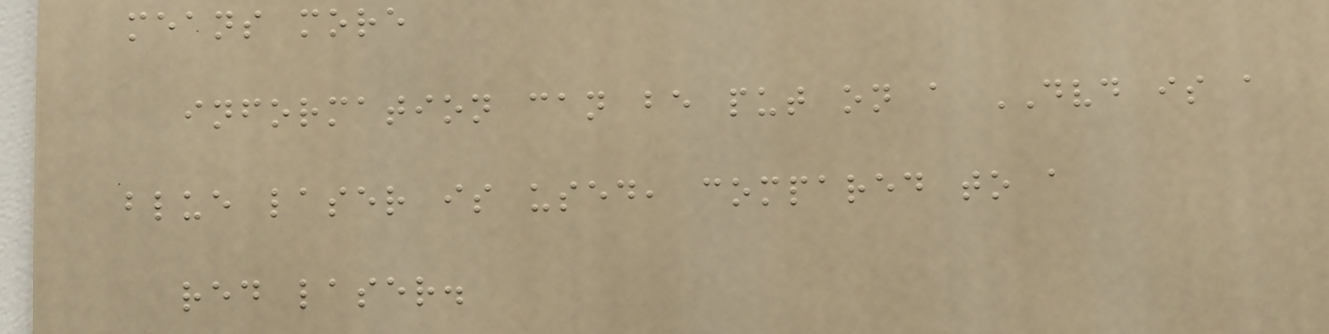means more
information can be put on a DVD is a
blue laser is used, compared to a
red laser.
